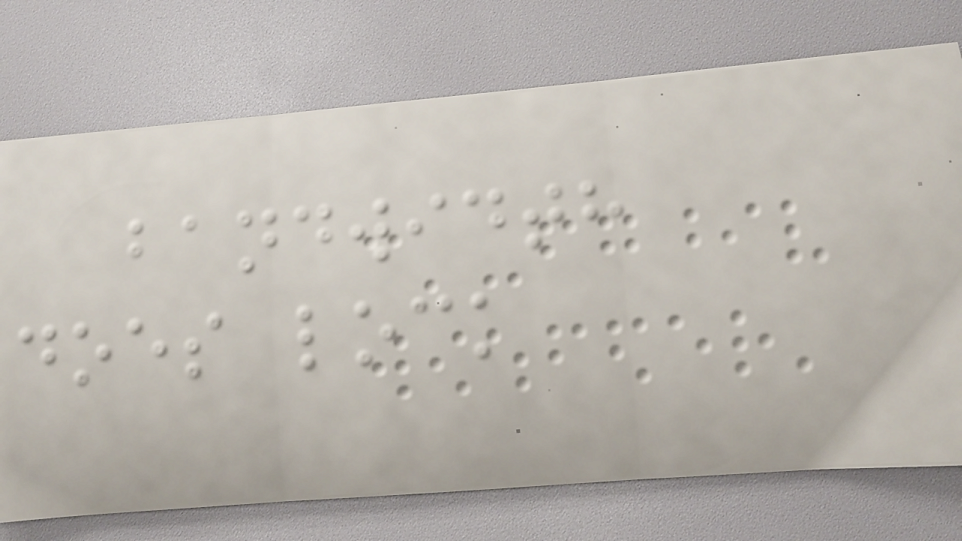bandwidth
does lock
